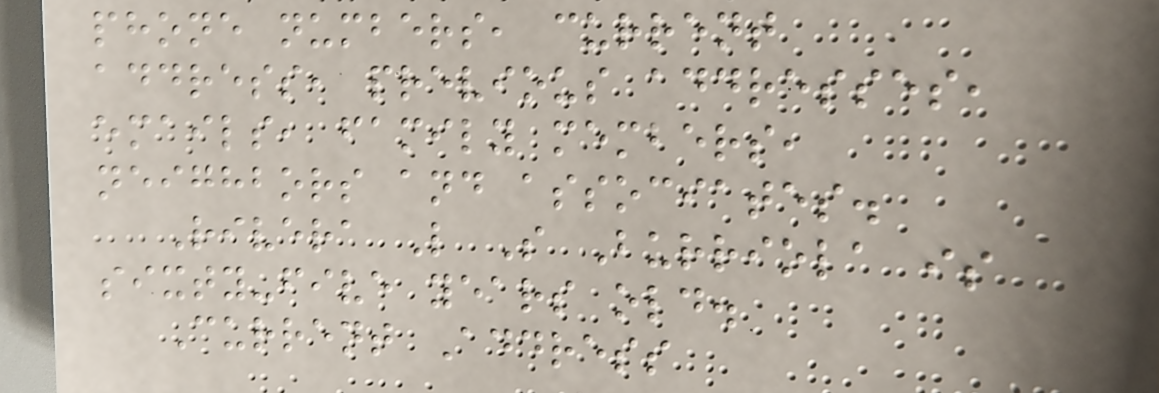phone numbers, current
address, previous addresses,
emails, family members,
neighbors and associates.
Rivera L S Burriola is
sixty-five years old.
Current Address
